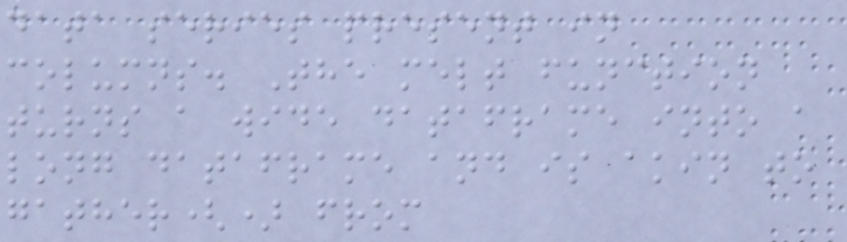data series present in
columns. The melt function
turns a wide dataframe into a
long dataframe and is akin to
gather() from
